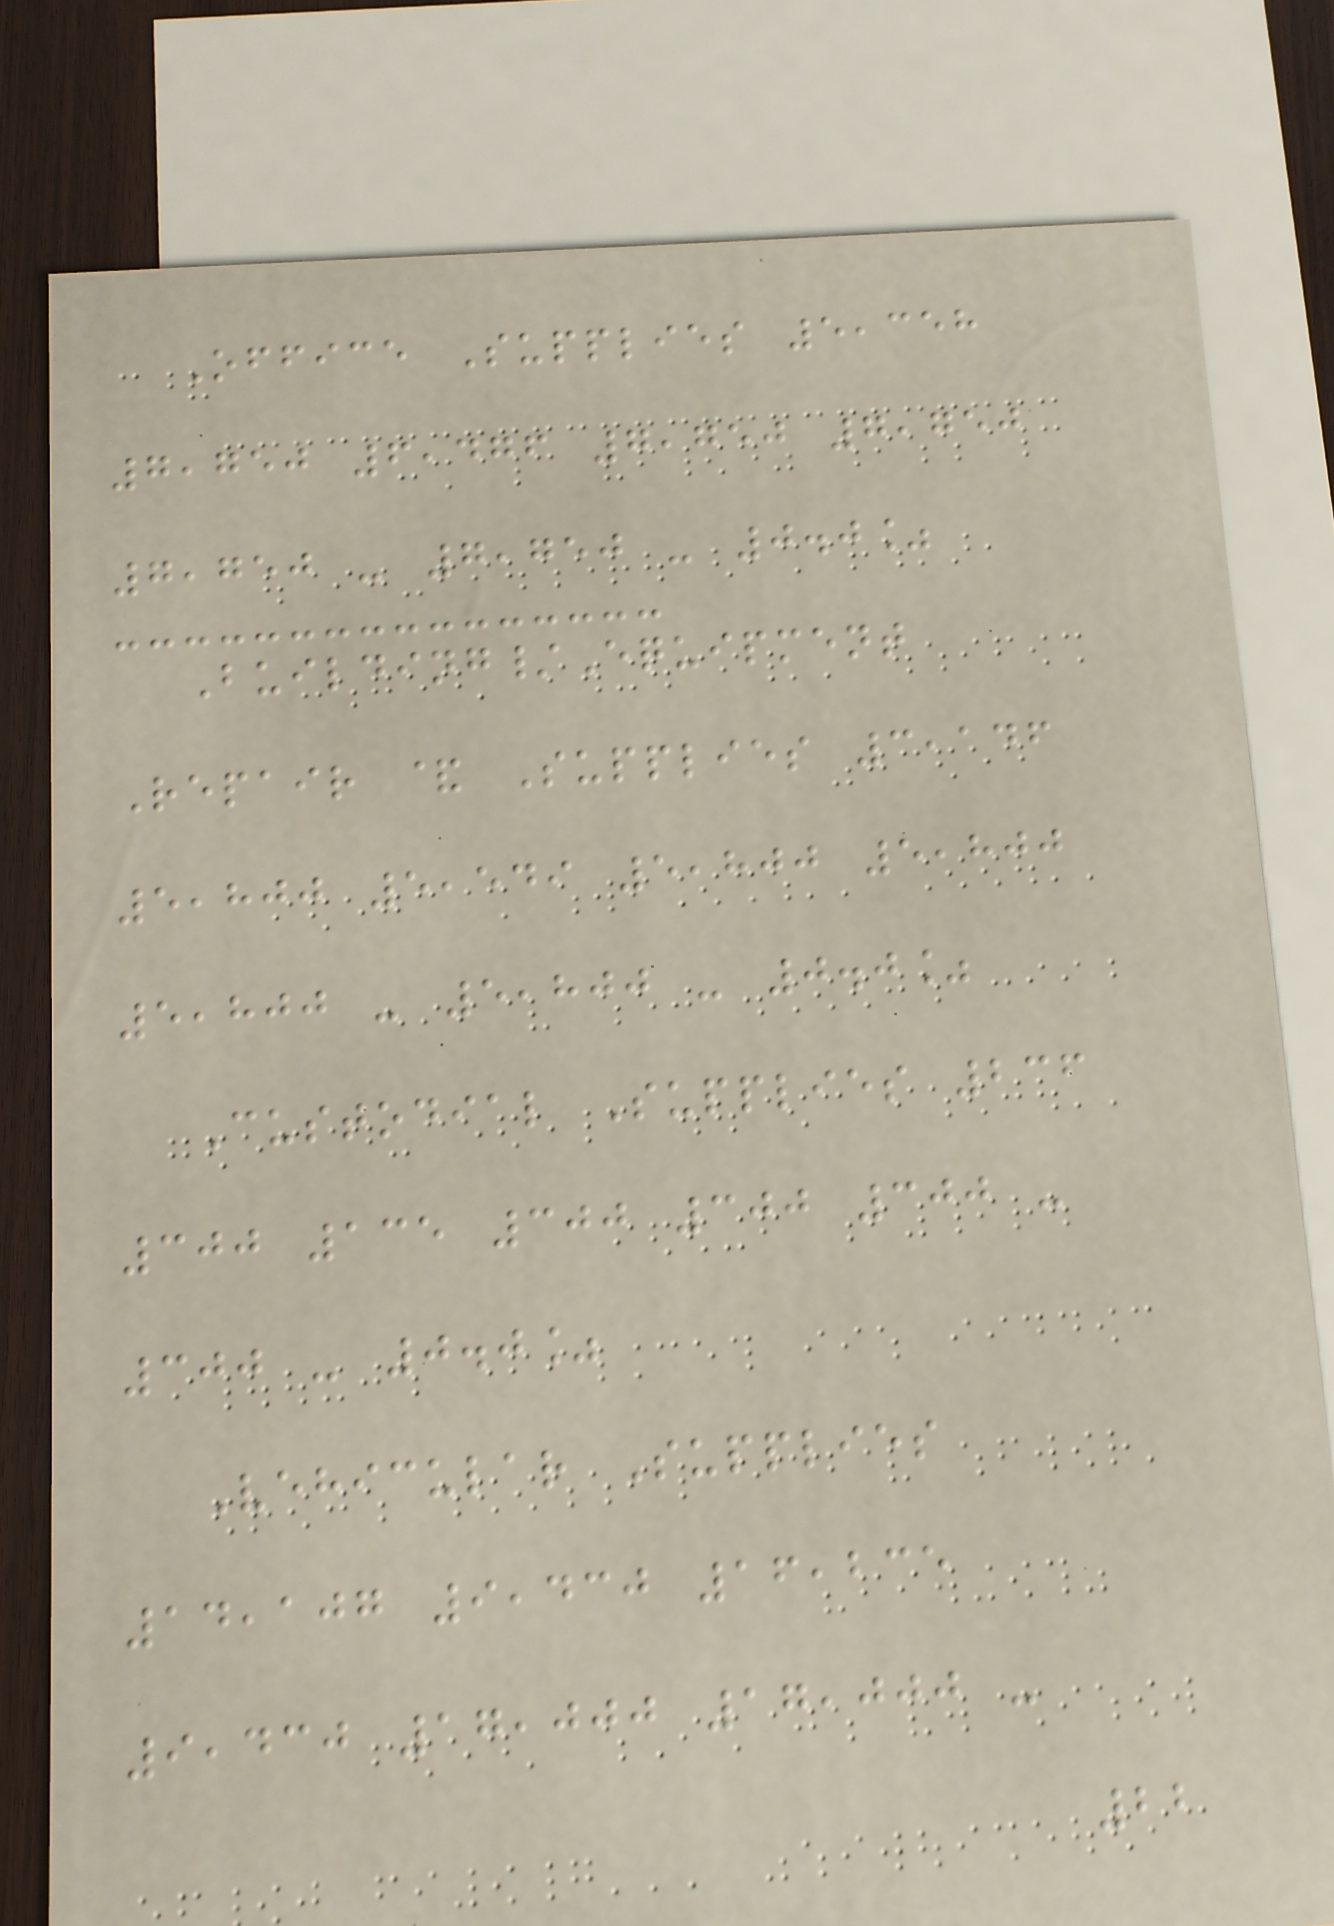Office Supplies 5,358
7,750 6,476 7,750 7,750
7,750 - 7,750 - 0.0%
Building/Equipment
Repair & Supplies 3,146
5,800 5,549 5,800 5,800
5,800 - 5,800 - 0.0%
Custodial Supplies 236
300 135 300 300 300 -
300 - 0.0%
Vehicular Supplies
14,107 9,430 16,235
9,430 17,000 17,000 -
22
